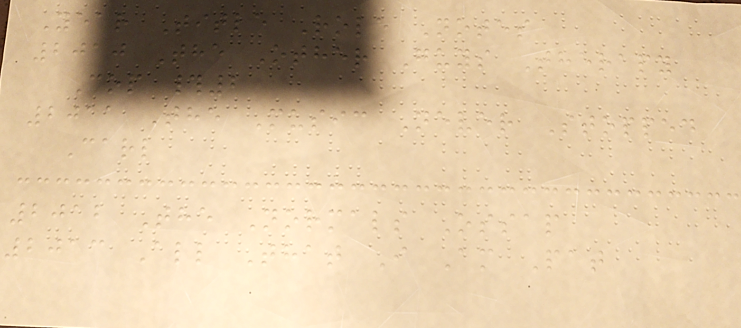Year Title Role Notes
2010 The Other Guys Therapy
Cop #2
2011 The Music Never Stopped
Carl
2012 The Normals Ossap
2013 All That I Am Pat
